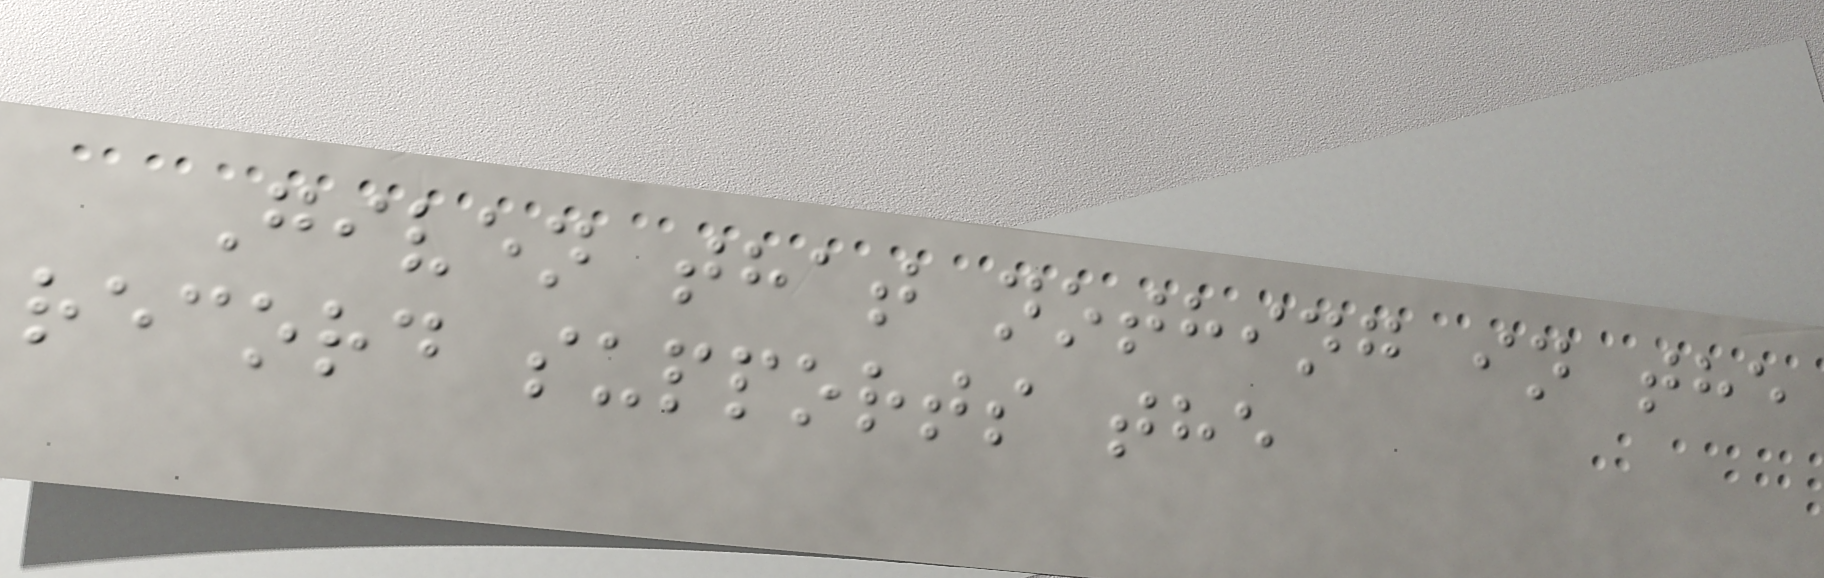Given that nothing in the
record supports the
